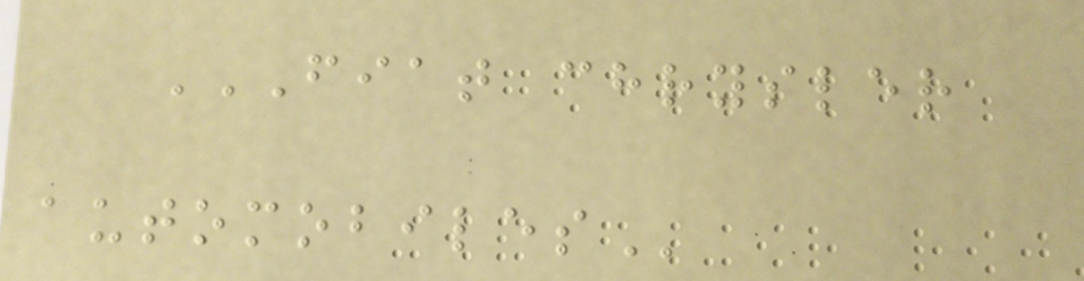FIAT CHRYSLER
AUTOMOBILES
